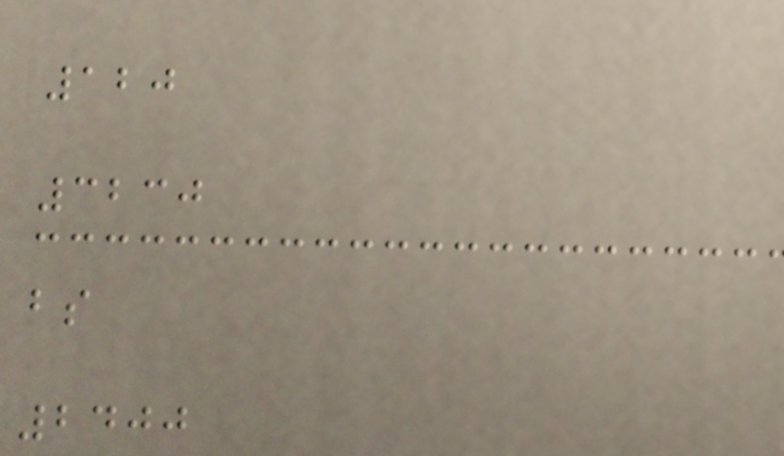120
3230
bs
2400
